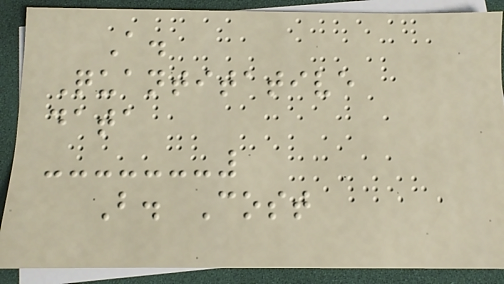A.
Quantitative
data
B. Cost
